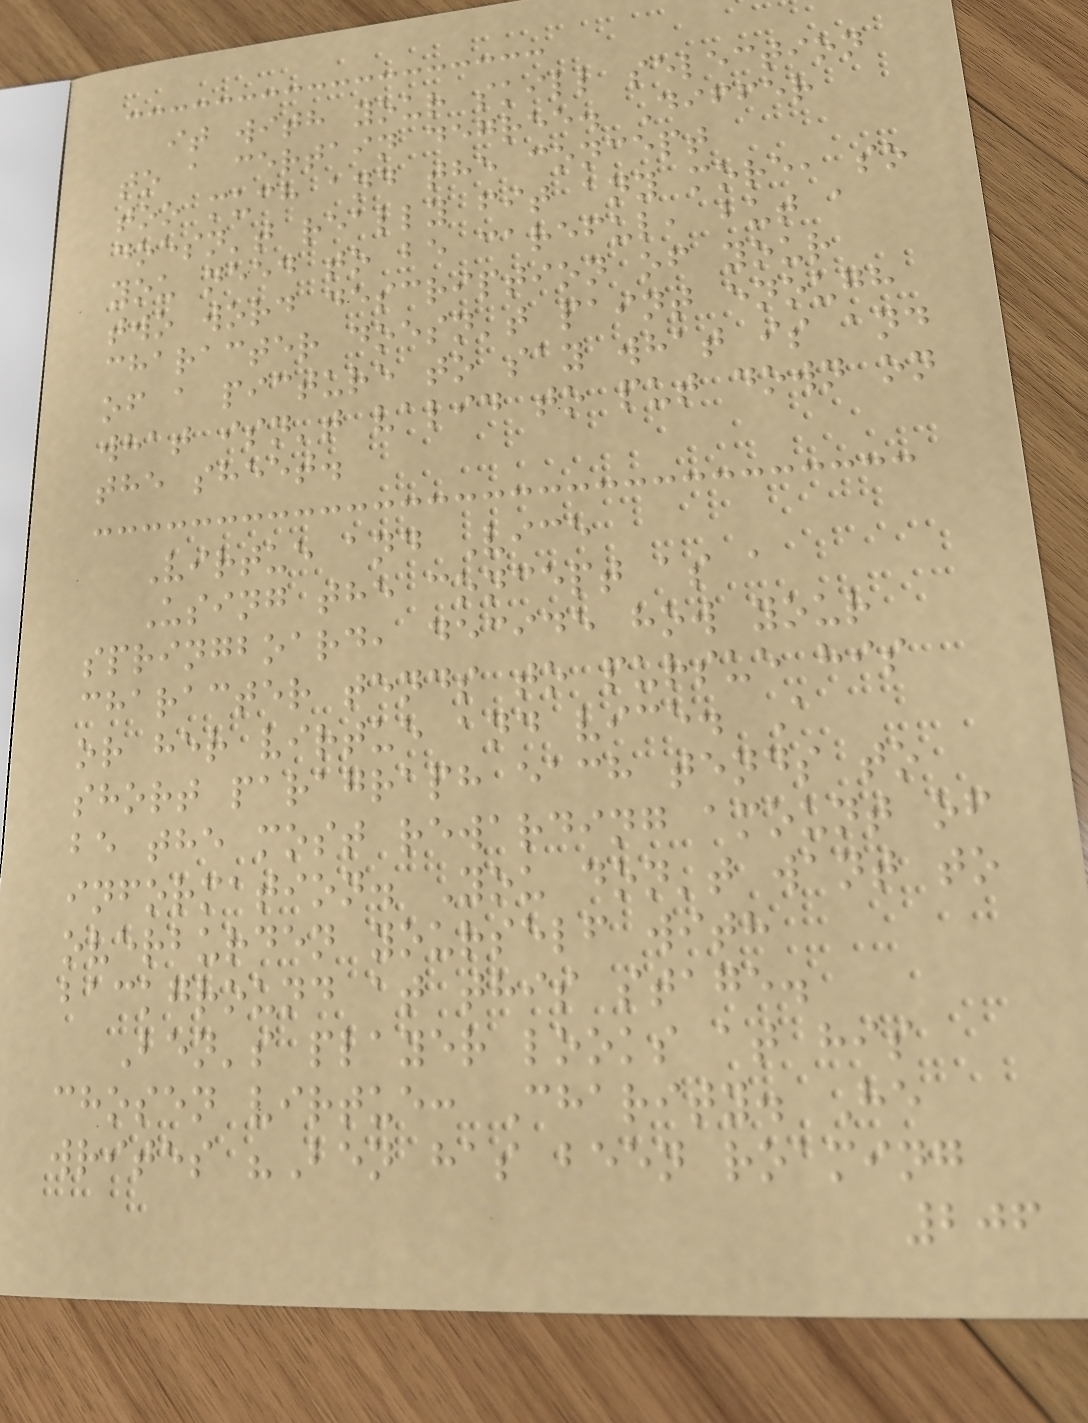it with your skill selection
to a certain degree. Differ
too much and the concept
doesn't really fit any more, so
you need to be careful, but a
two word description of your
character doesn't paint enough
of a picture to say what is and
what isn't valid to put down on
the sheet.
Virtue and Vice
Using the concept as a
springboard, decide how your
character tends to pursue his
or her virtue and vice. A
short paragraph each tends to
be the most rewarding amount of
information. You don't want to
overburden yourself with
background at this stage.
Ben's player looks at his
chosen virtue: Charity. He
writes "Ben has been roaming
206
